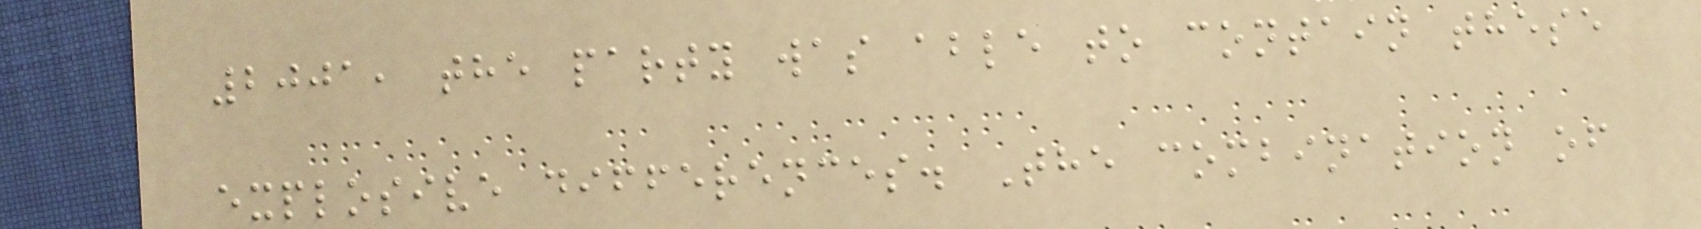2001, the party was able to contain these
explosive differences. The combination of
